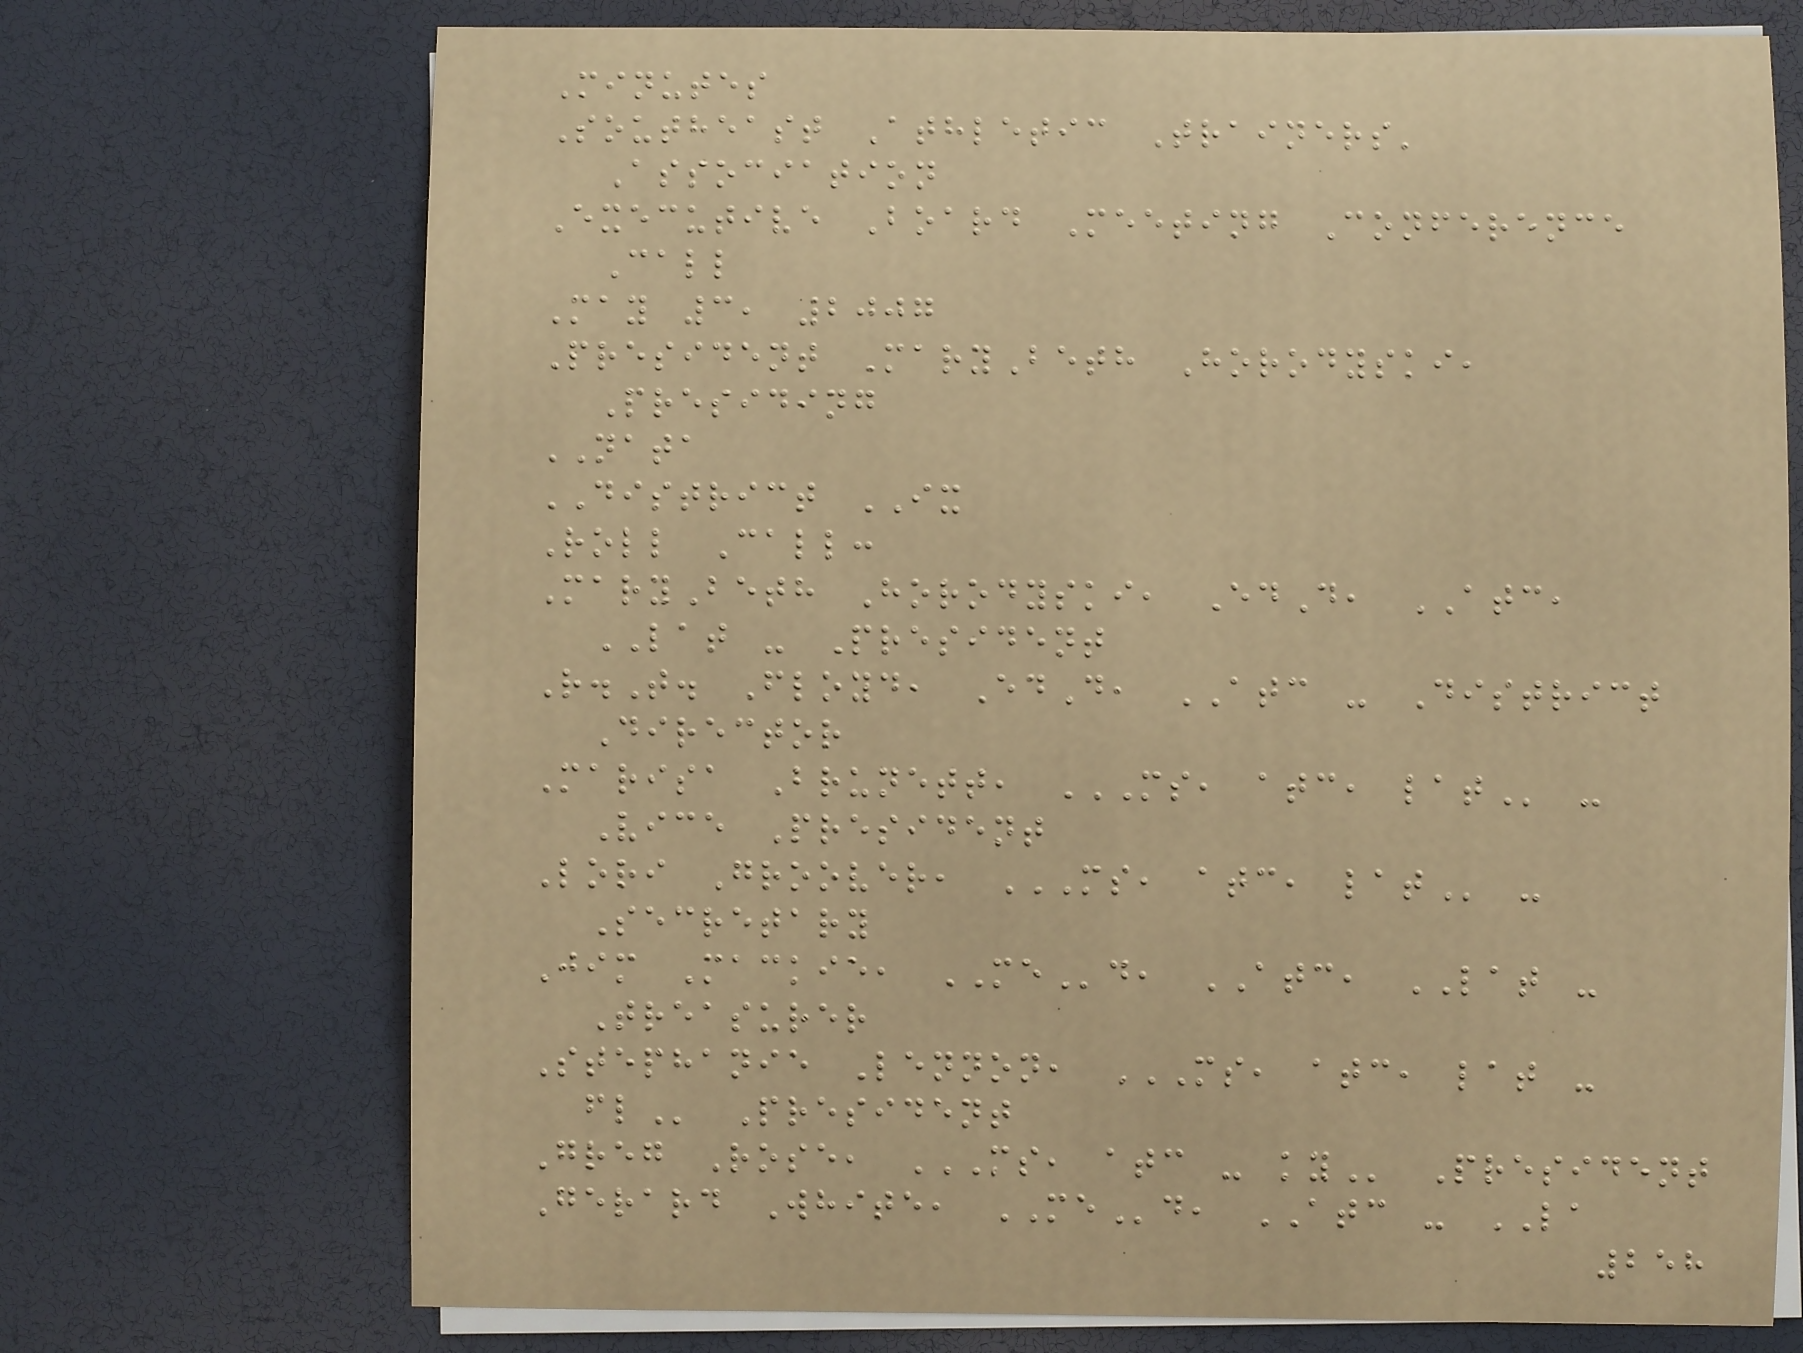Minutes
Southeast Athletic Trainers'
Association
Executive Board Meeting Conference
Call
May 3, 2007
President MaryBeth Horodyski,
Presiding
NATA
DISTRICT IX
Roll Call:
MaryBeth Horodyski, EdD, ATC,
LAT - President
R.T. Floyd, EdD, ATC - District
Director
Marisa Brunett, MS, ATC, LAT -
Vice President
Lori Groover, MS, ATC, LAT -
Secretary
Jim Mackie, MEd, ATC, LAT -
Treasurer
Stephanie Lennon, MS, ATC, LAT -
FL President
Greg Rose, MS, ATC - KY President
Gerard White, MEd, ATC - LA
258
